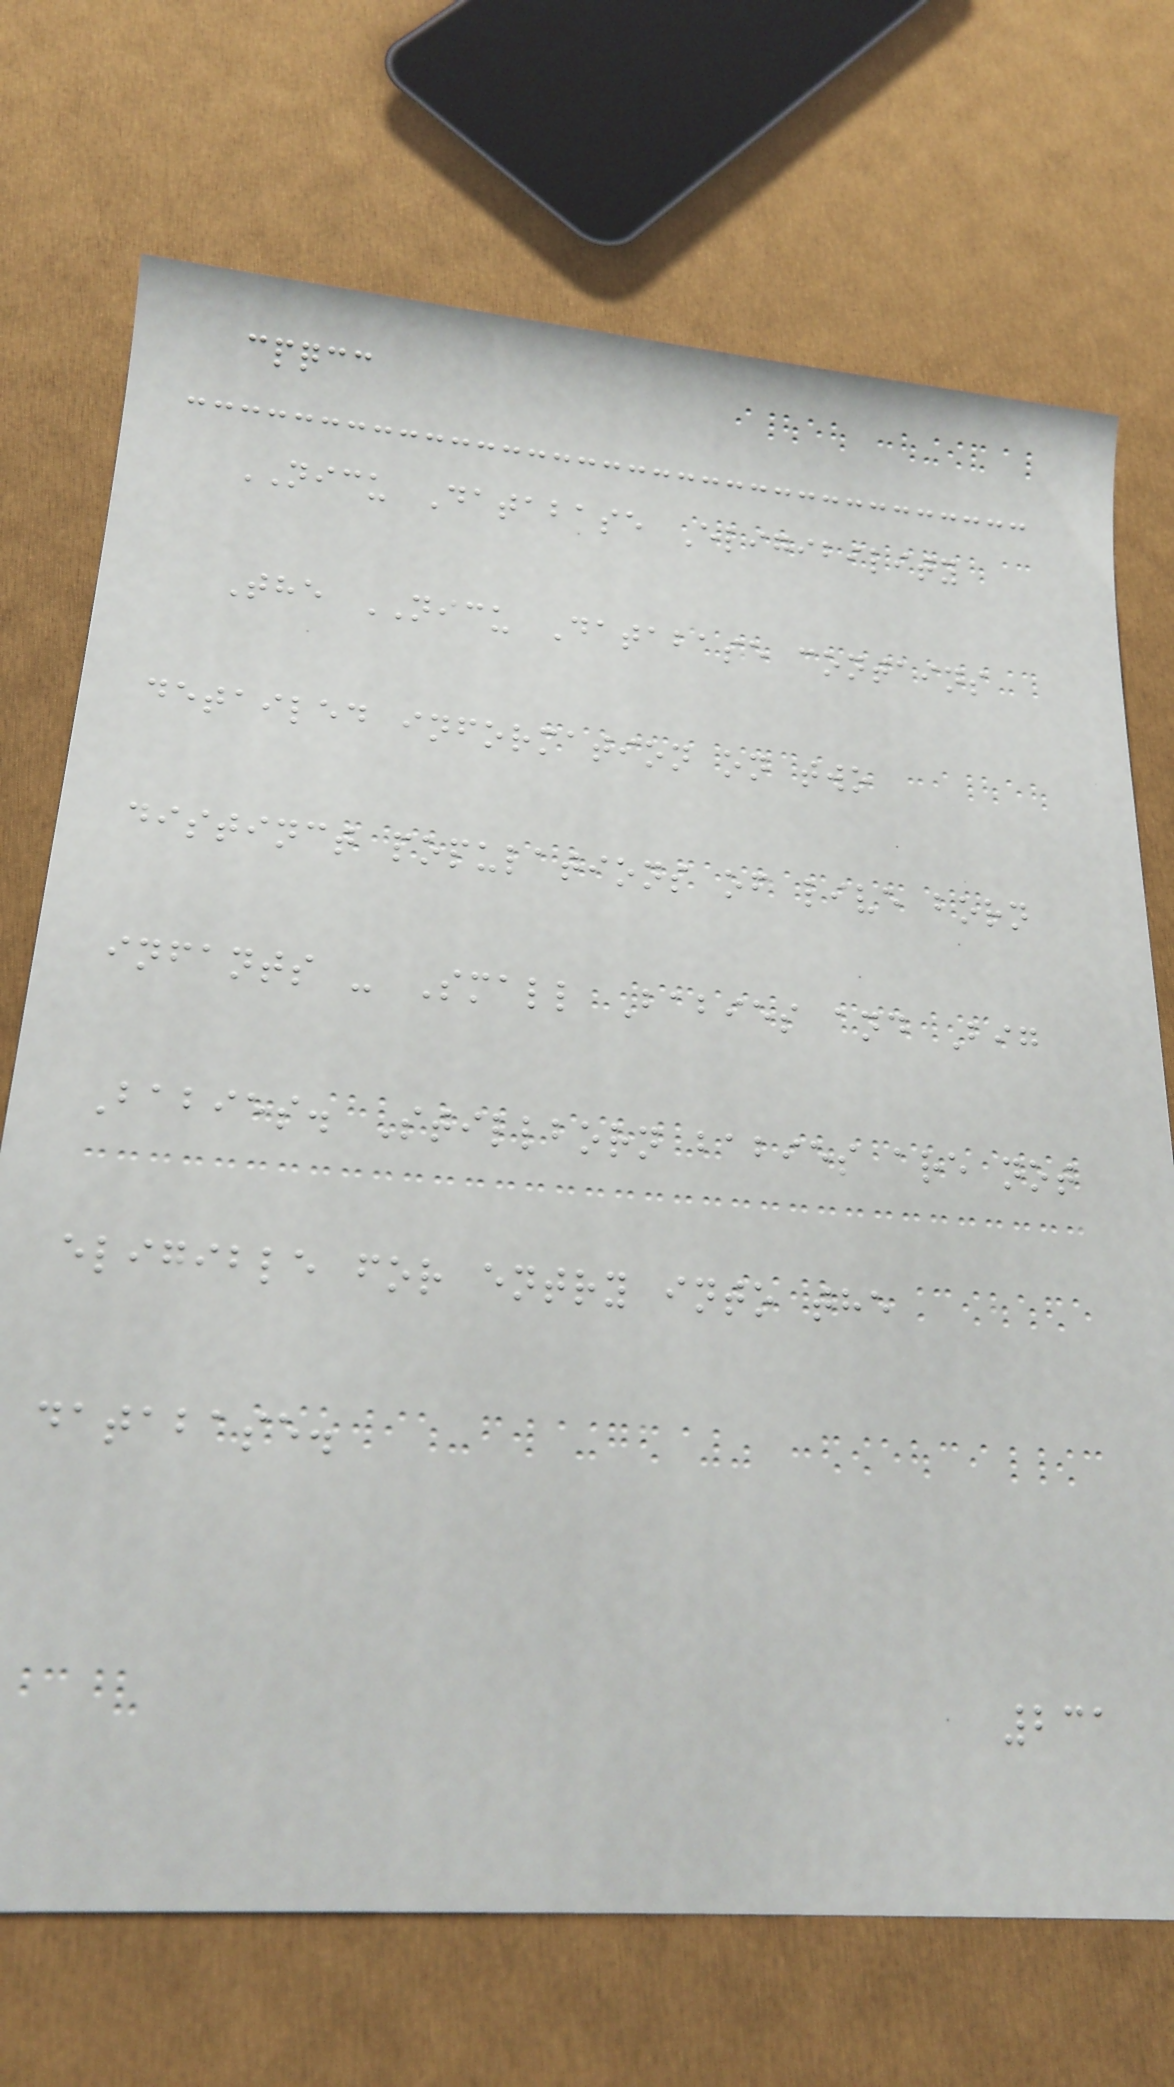cpqcc
NICU Database Eligibility
The NICU Database contains
detailed information on two
distinct populations of live born
infants - Small Babies and Big
Babies. Stillborn babies are not
eligible for entry into the
database.
231
